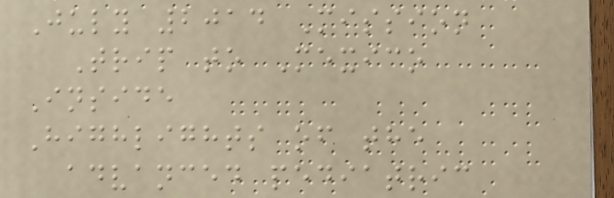July 2014 Mission
Trip to Mexico
Inside
Highlights of the
advanced pediatric
